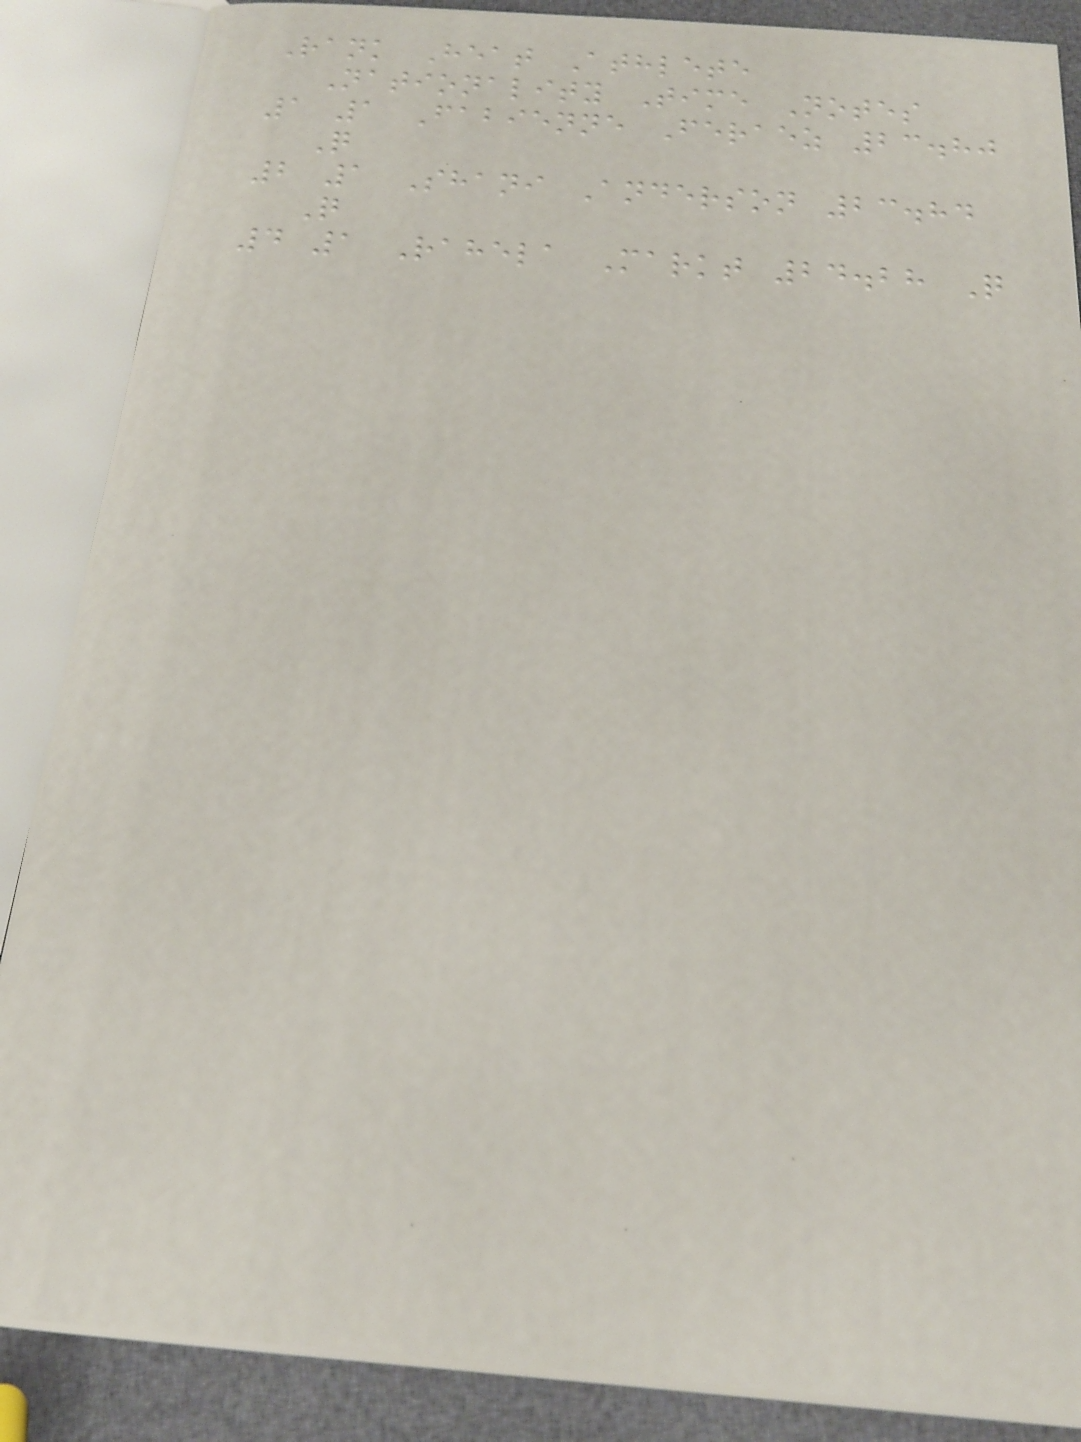Rank Heat Athlete
Nationality Time Notes
1 1 Fabienne Feraez 23.80
Q
2 1 Shani Anderson 23.84
Q
4 1 Rahela Markt 24.28 Q
